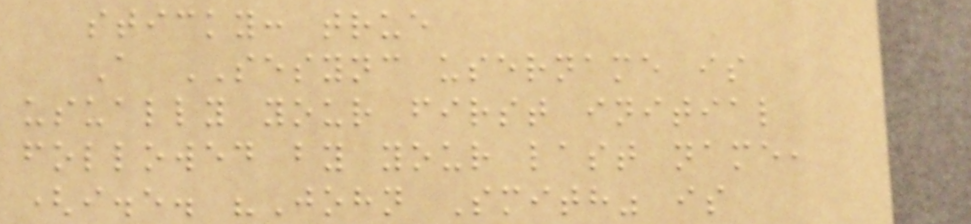sticky: true
A SESYNC username is
usually your first initial
followed by your last name,
(i.e. "John Smith" is
